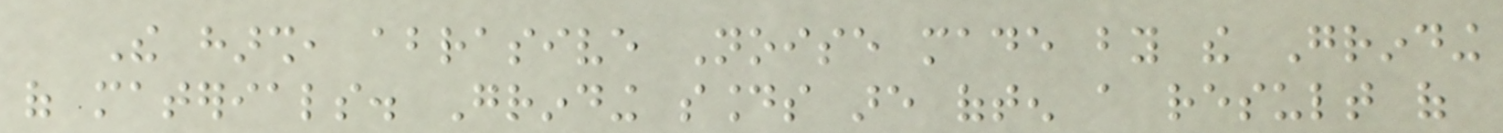The harsh, abrasive Noise made by the Grinding
of materials. Grinding sounds are often a result of
